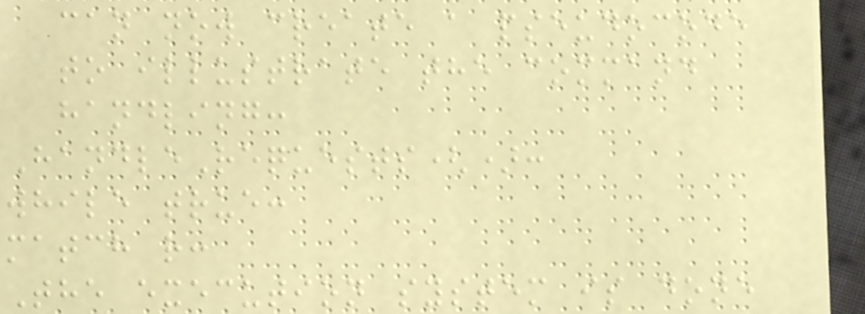can now create a pseudocode
to illustrate the command
handling:
HandleRequests():
while true:
match r:
The execution system is done
